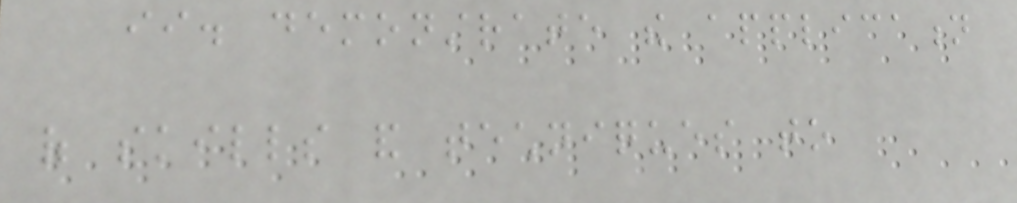ii. demonstrate the application
of skills and techniques to
